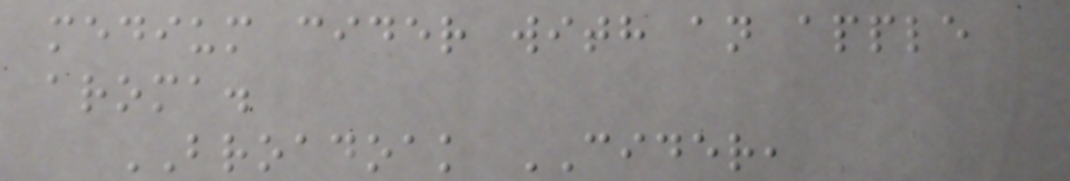medium cider with an apple
aroma.
BROADOAK CIDER,
